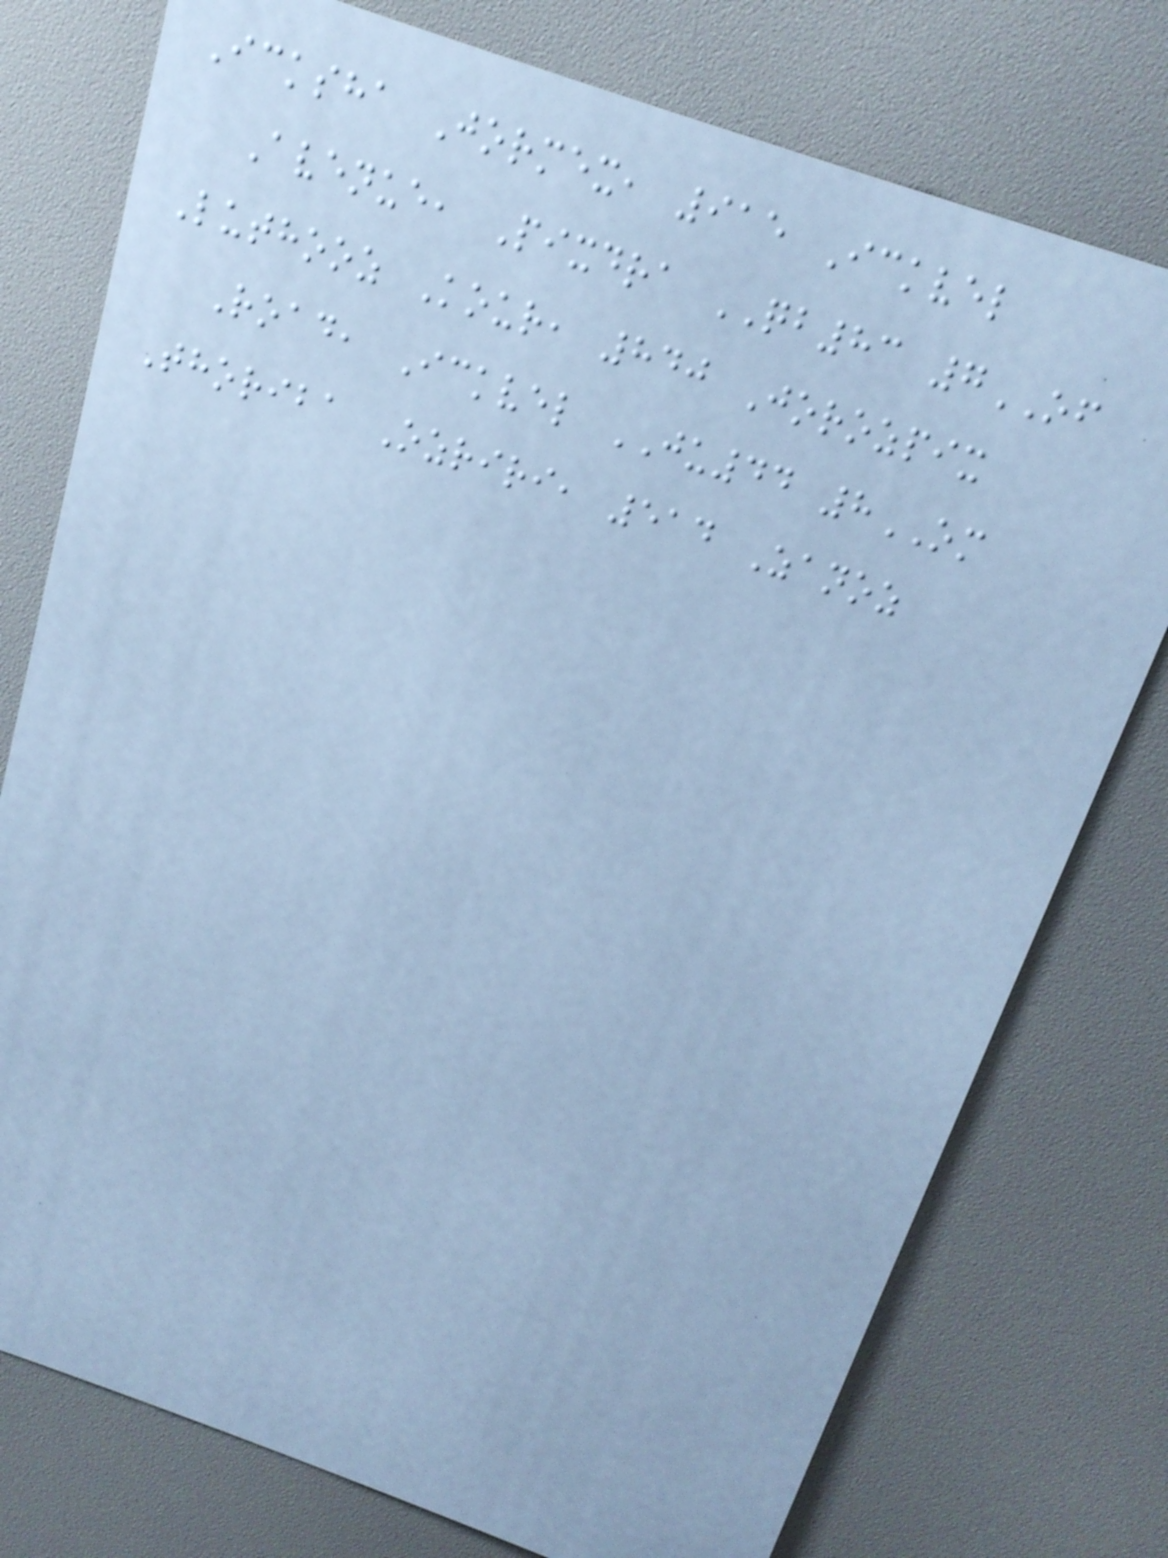Icksha Jormex, 915 Ickvel
Avenue, Pixdra QB83 7OF
Luthooz Kour, 840 Jorozpix
Road, Ickvel JU44 8OM
Thoriba Ozriri, 514 Zanoz
